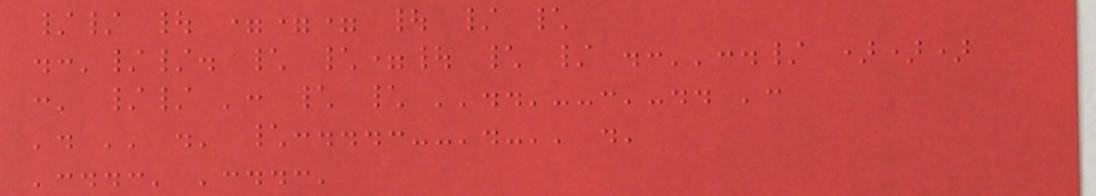// | === | / \
.:'//. \ \=| \ / .:'':./ )))
:' // ': \ \ ''..'--:'-.. ':
'. '' .' \:...:--'.-'' .'
':..:' ':..:'
